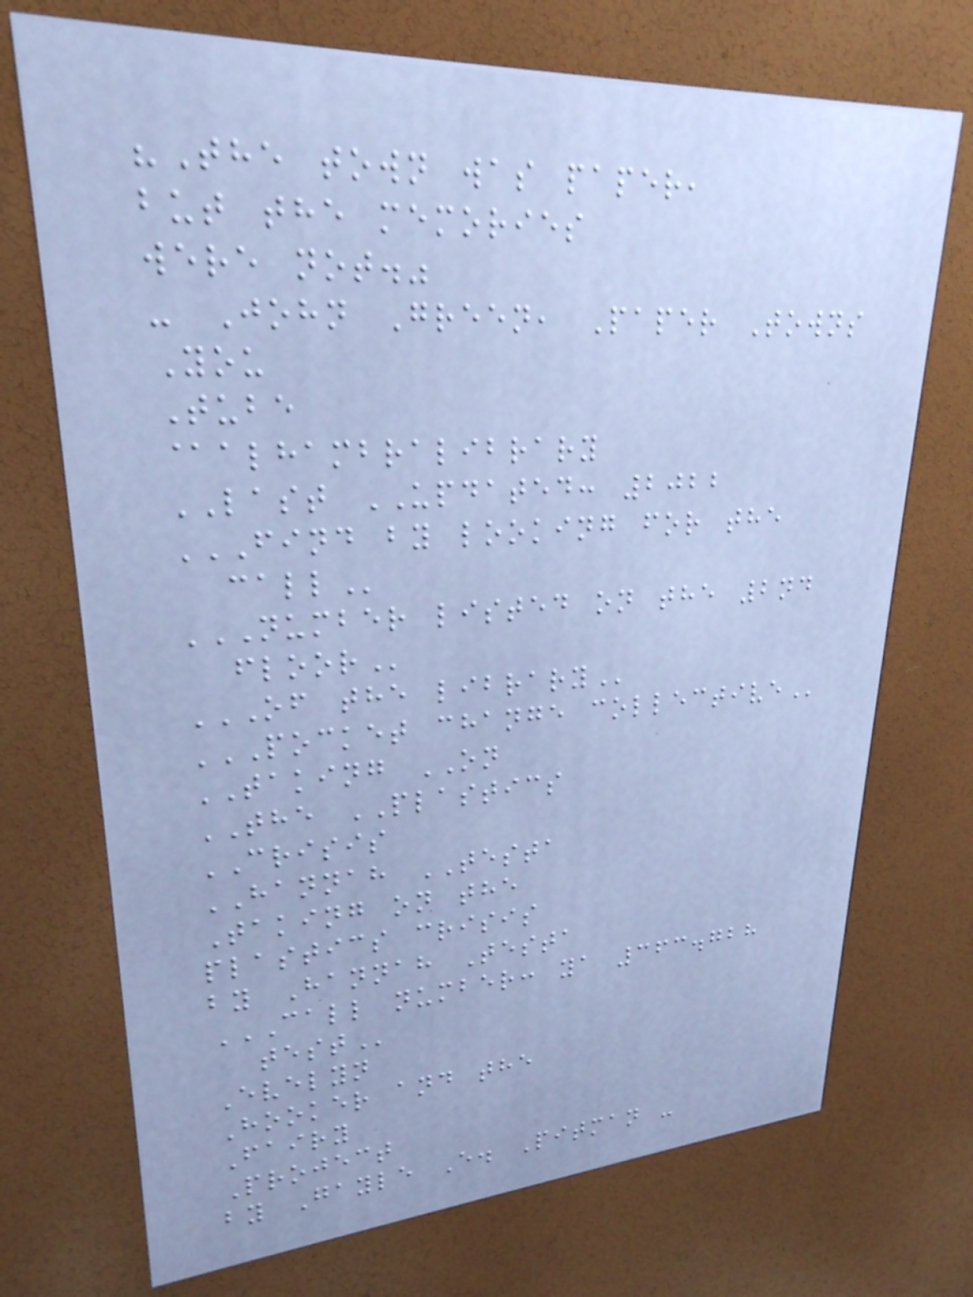"The town was paper,
but the memories
were not."
- John Green, Paper Towns
You
Tube
@alhambralibrary
LAST UPDATED: 2022
FIND BY LOOKING FOR THE
CALL
NUMBER LISTED ON THE 2ND
FLOOR
OF THE LIBRARY
POCKET CHANGE COLLECTIVE
TAKING ON
THE PLASTICS
CRISIS
HANNAH TESTA
Taking on the
plastics crisis
by Hannah Testa
CALL NUMBER: YA 363.728
TEST
Evelyn
Hooker and the
Fairy
Project
by Gayle E. Pitman -
